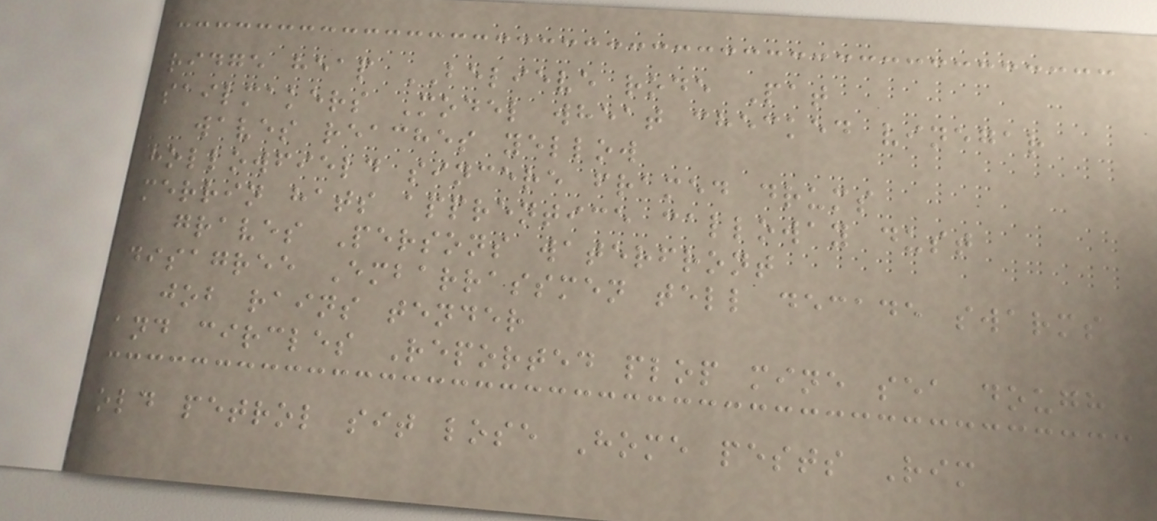ridge heap BELIEVE rode Pat
sailmakers Model wheat checked vinegar
waves reaches yellow
hollowfield sincere framed drums
merrin hats apprentice calloway dust
graves Persons waterfront
disagree Embarrassmen tell decade swarms
job rains tender
and circles Reported plop mine sea dough
old petrol sit lose Home pests Rim
